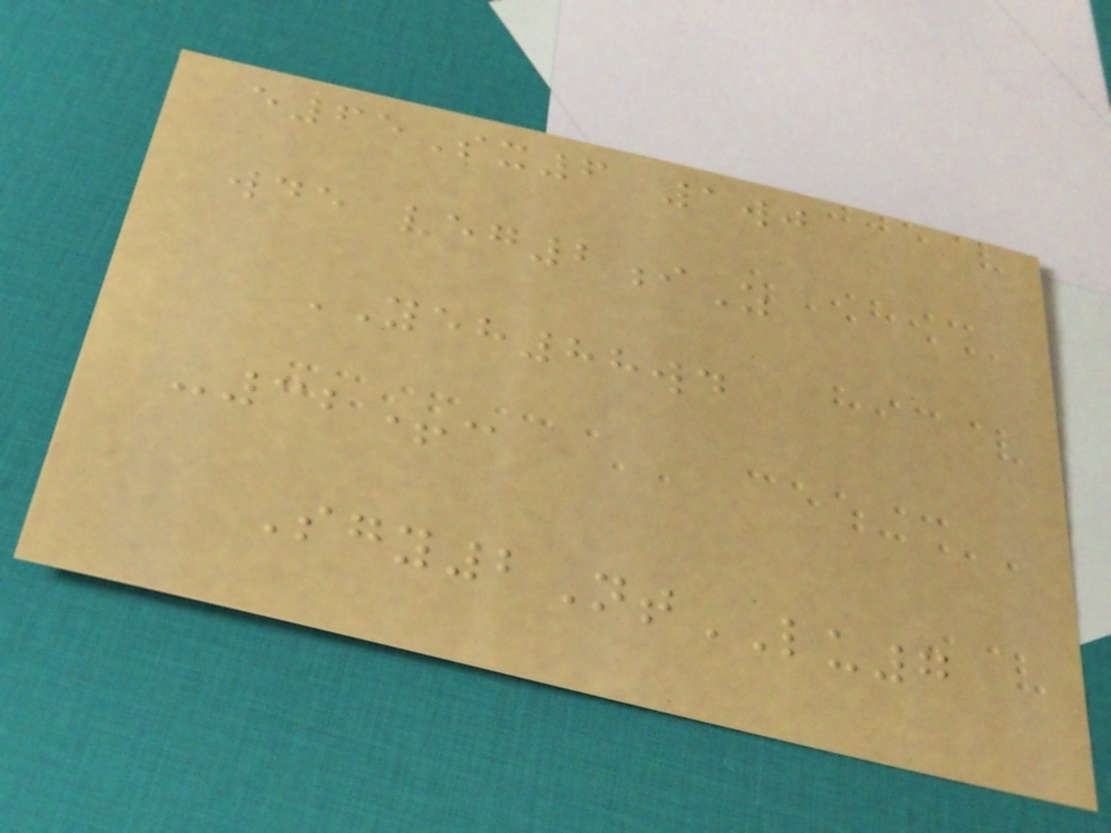e65Sx6 1wj
wde veg2iZ
YEH88wd
-32+c
Sgy2NtLU7
